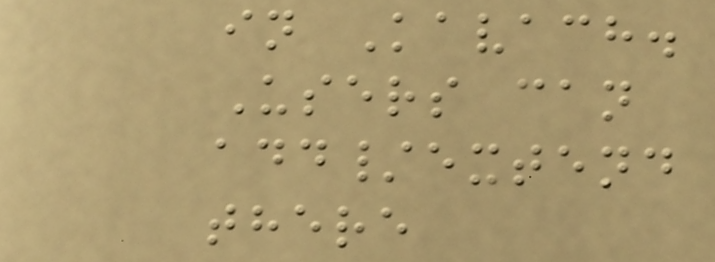in Kavach.
Users can
add/extend
there
